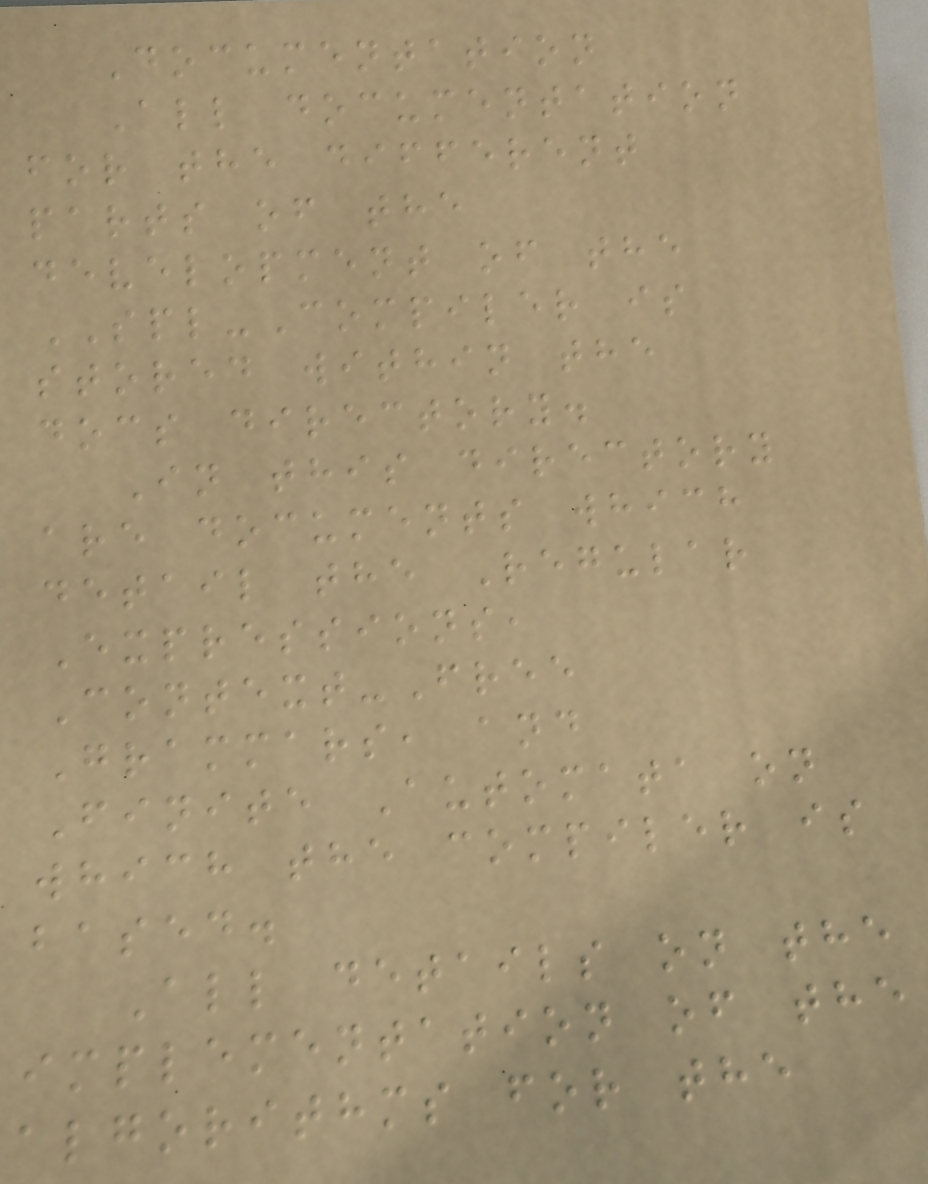Documentation
All documentation
for the different
parts of the
development of the
SPL-Compiler is
stored within the
docs directory.
In this directory
are documents which
detail the Regular
Expressions,
Context-Free
Grammars, and
Finite Automata on
which the compiler is
based.
All details on the
implementation of the
algorithms for the
